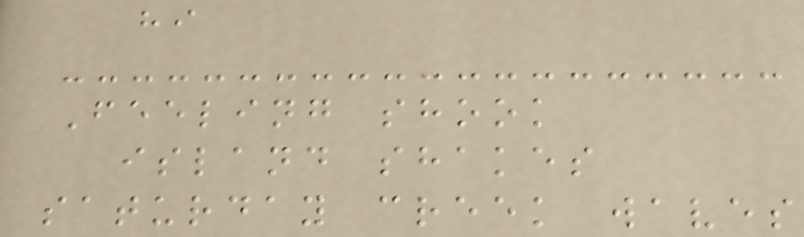hi
Feeling shook
island shakes
saturday creek waves
